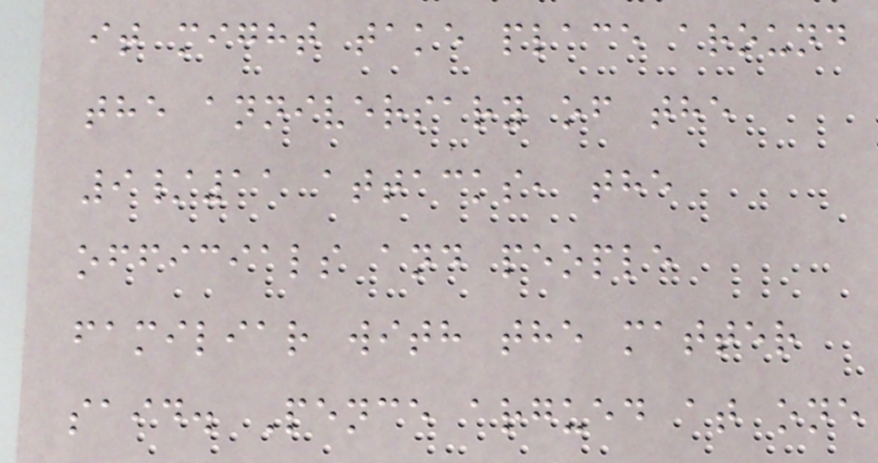it might take place around
the anniversary of the
9/11 attacks, the
officials and people
familiar with the matter
said. Pence argued at one
